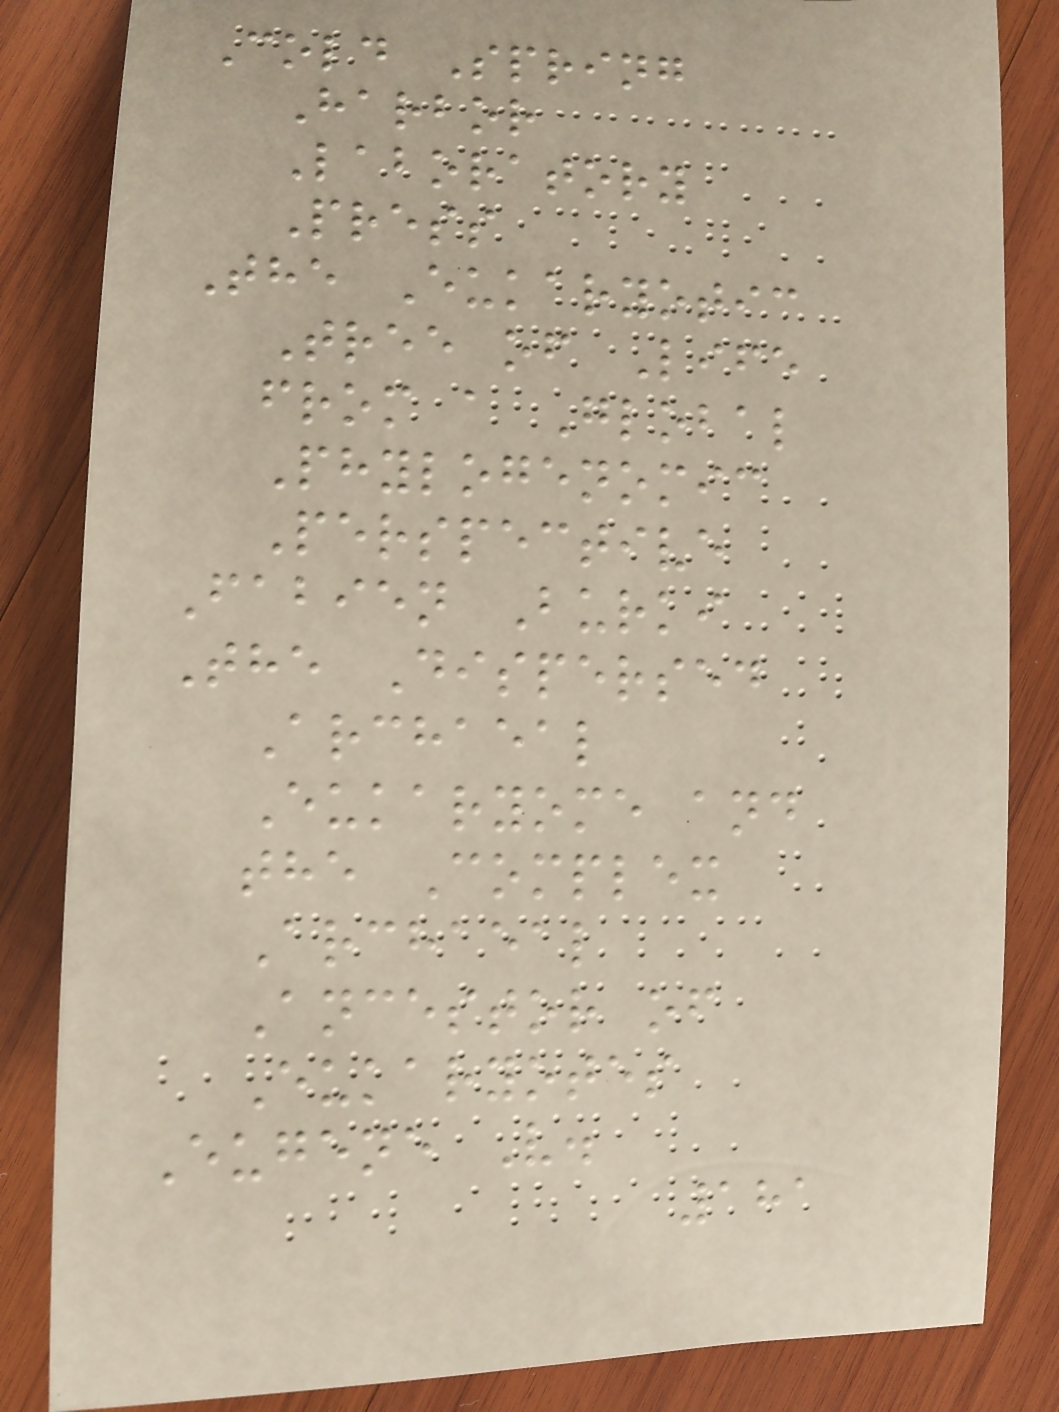Cold Spring
Harbor
Laboratory
Press
The Eukaryotic
Tree of Life
from a Global
Phylogenomic
Perspective
Fabien Burki
The Dispersed
Archaeal
Eukaryome and
the Complex
Archaeal
Ancestor of
Eukaryotes
Eugene V.
181
